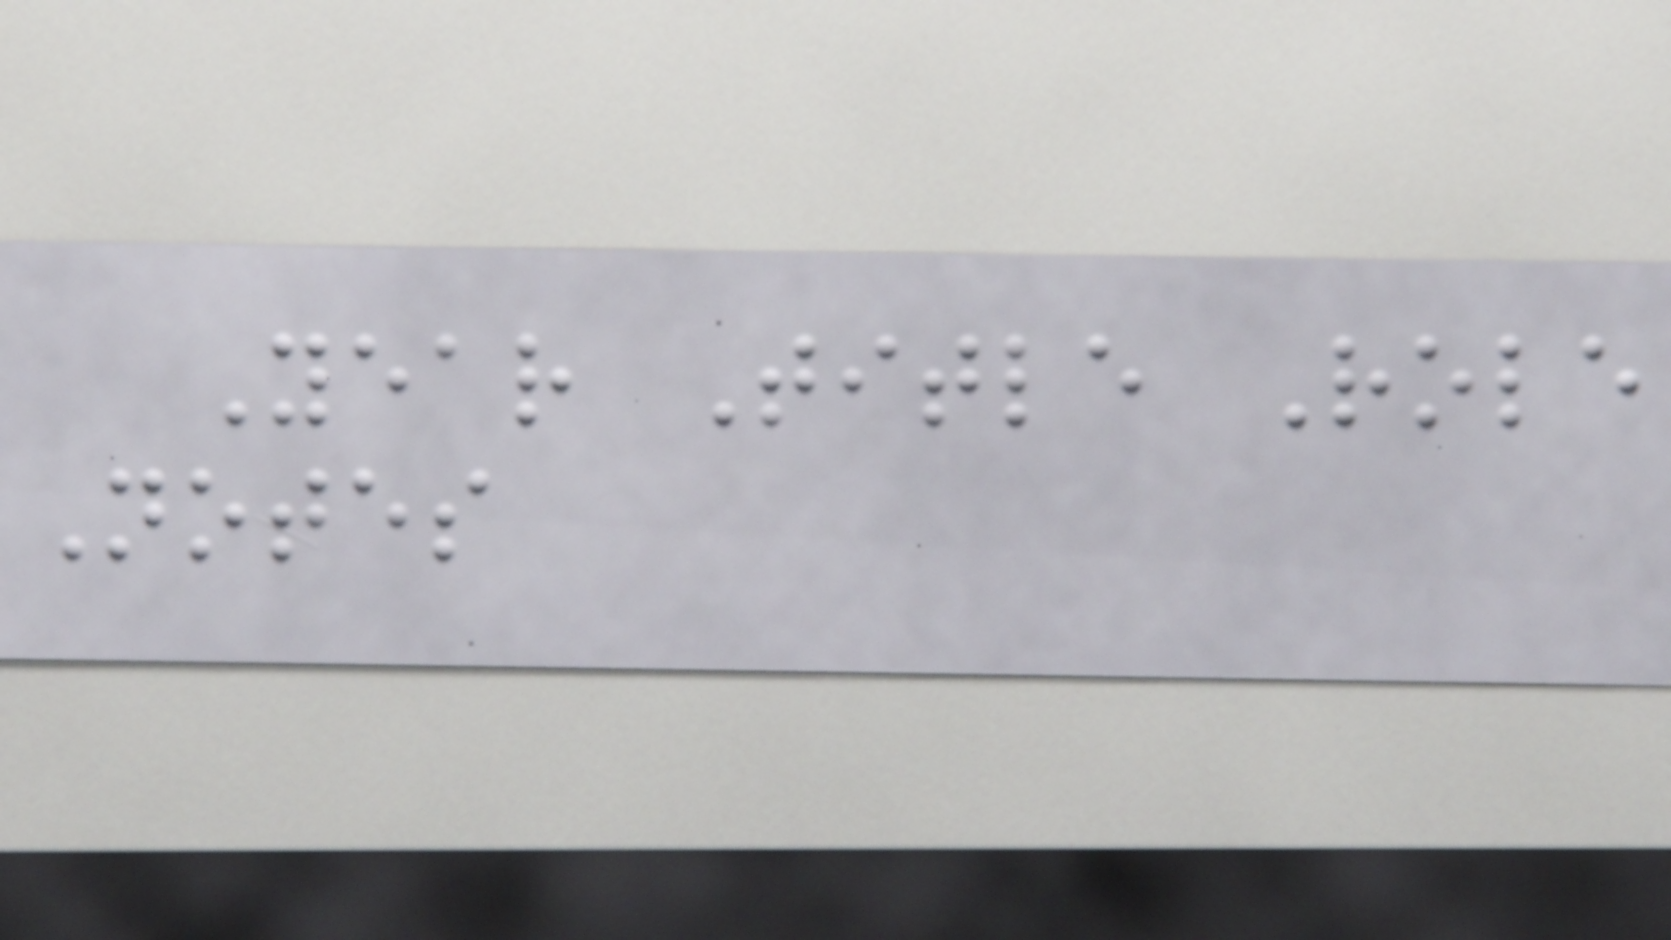Year Title Role
Notes
